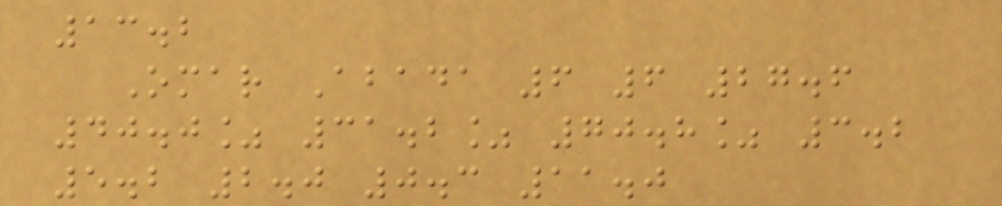13.2
Omar Abada 6 6 27.6
40.0% 31.2% 70.8% 3.2
5.2 2.0 0.3 11.0
